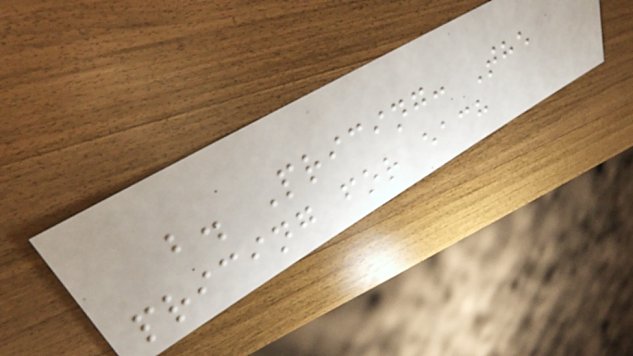b. Pricing: The
pricing for each
